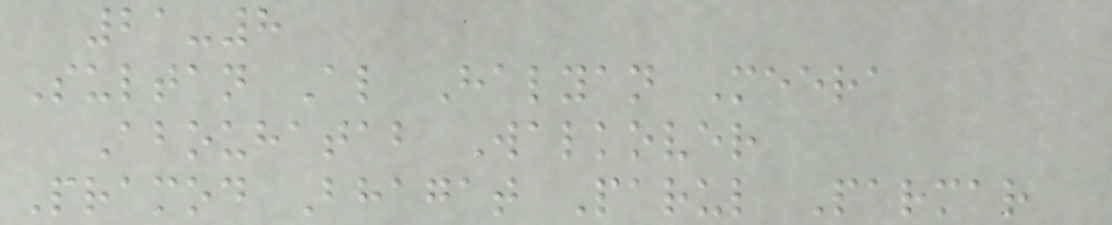21-8
Sultan Al Halyan Meera
Abouhatab Walkover
Pramod Bhagat Parul Parmar
